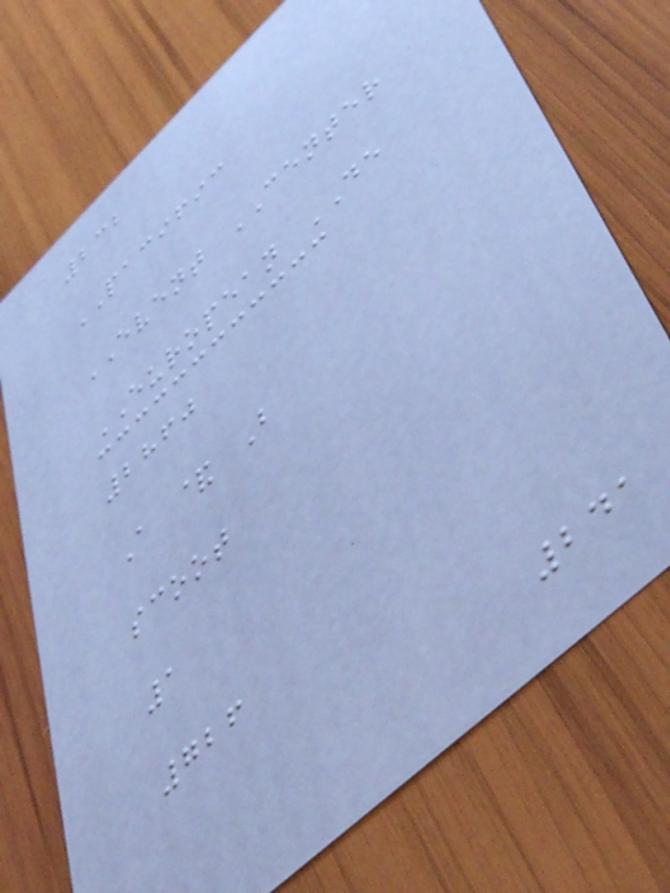232
PACIFIC
EVENT CENTER
EUROPEAN DE
2860
A & B
scoot
1
726
241
